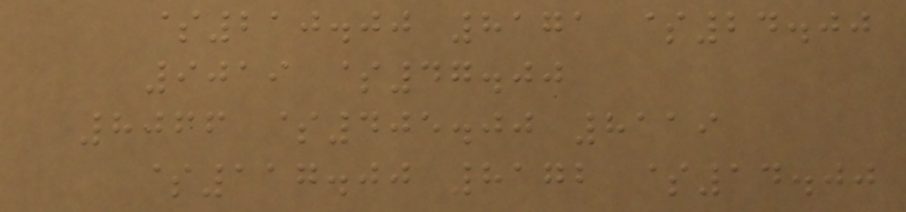$210.00 8171 $24.00
9019 $47.00
8066 $405.00 8119
$117.00 8172 $14.00
